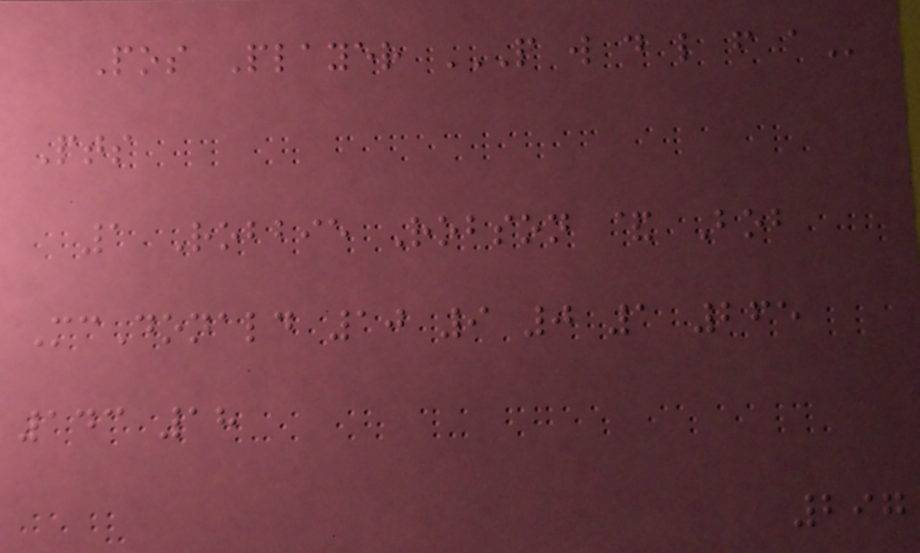Pos Player P W D L F A
Pts
1 Robbie Robson & Bob
McDonald 10 9 0 1 265
143 18
297
